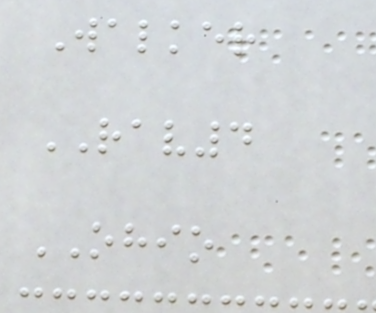Walker
RAV4
OHIO
